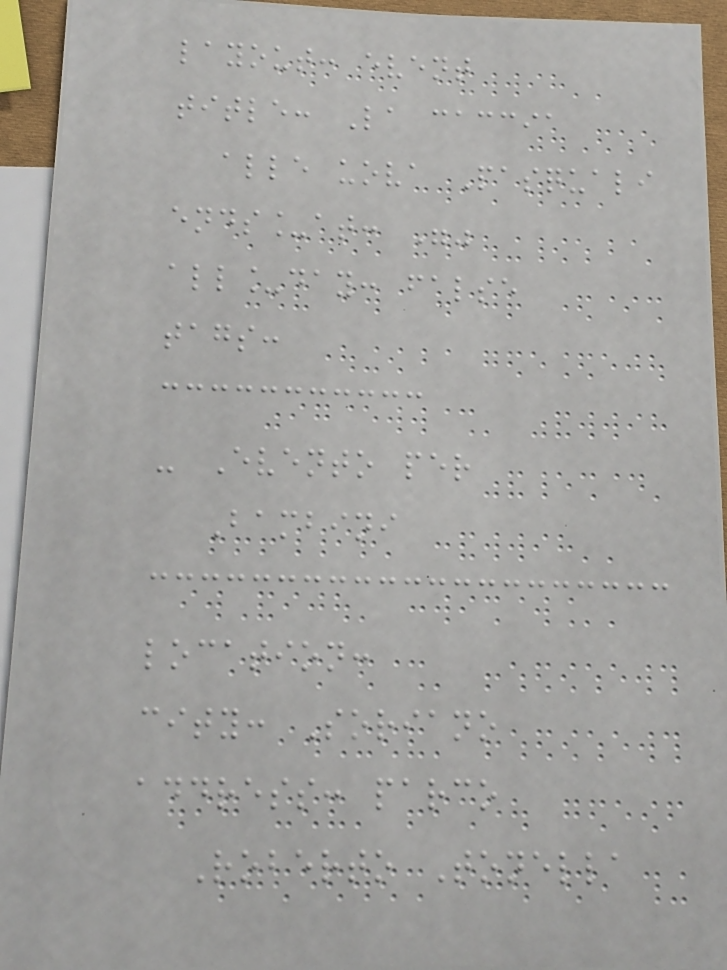layout: event
title: La caccia
alle uova Pasquali
ends_at: ""
all_day: false
tags:
- Evento per
Bambini
location:
city: Soriano
address: parco
Roberto Tonella
